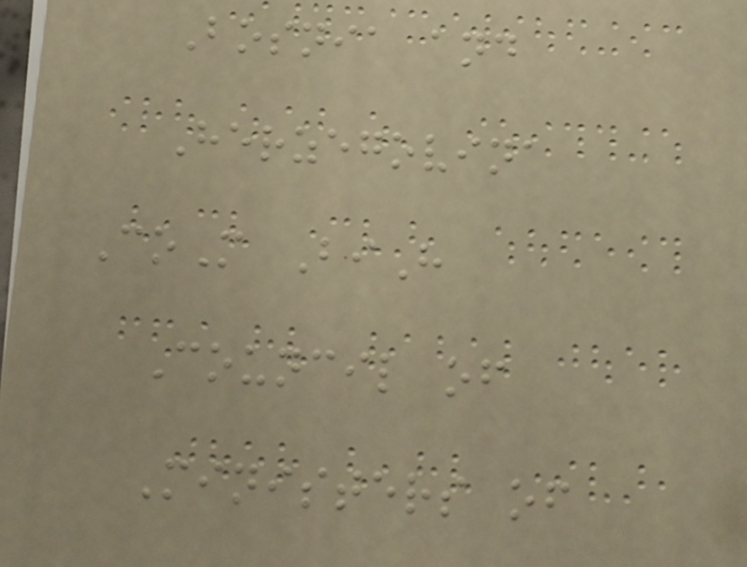Bosnia and
Herzegovina
CoM BiH
Council of
Ministers of
